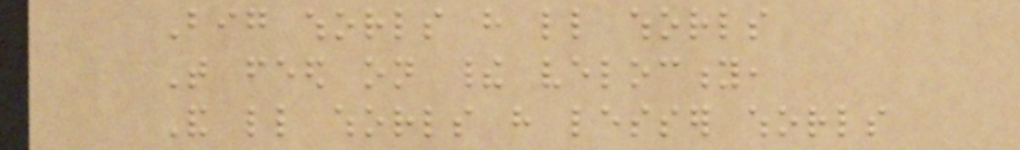Big whorls have little whorls
That feed on their velocity,
And little whorls have lesser whorls
